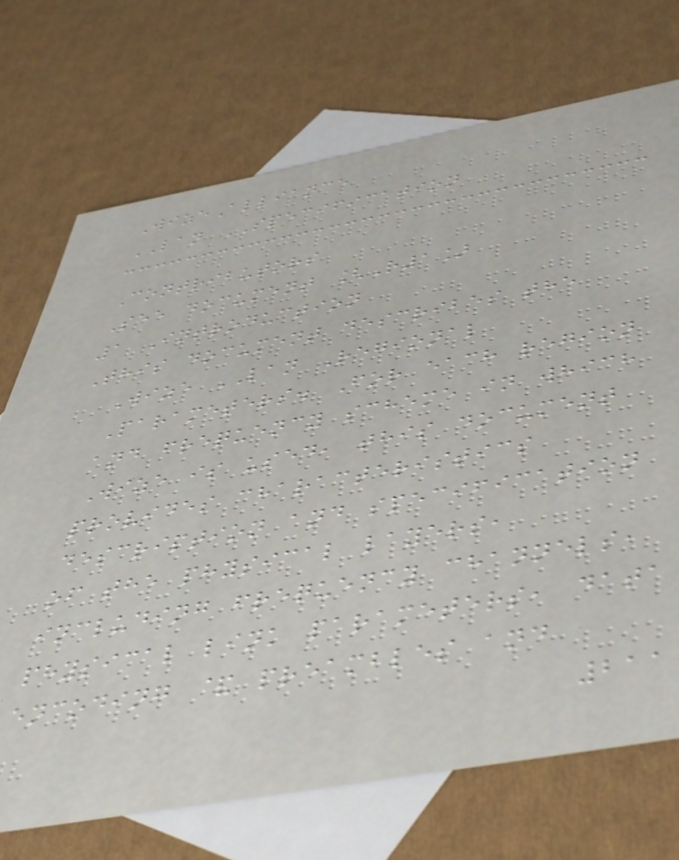WizeAlliance
LAN SPECIFICATION
Contributors
See document [R1]
1 Introduction
This document describes the
Wize LAN Regional
Parameters. For each region
and frequency scheme in which
Wize is used, this document
provides characteristics
description and specification
of the physical layers,
including frequency channels,
physical link parameters, data
encoding & preambles and
211
